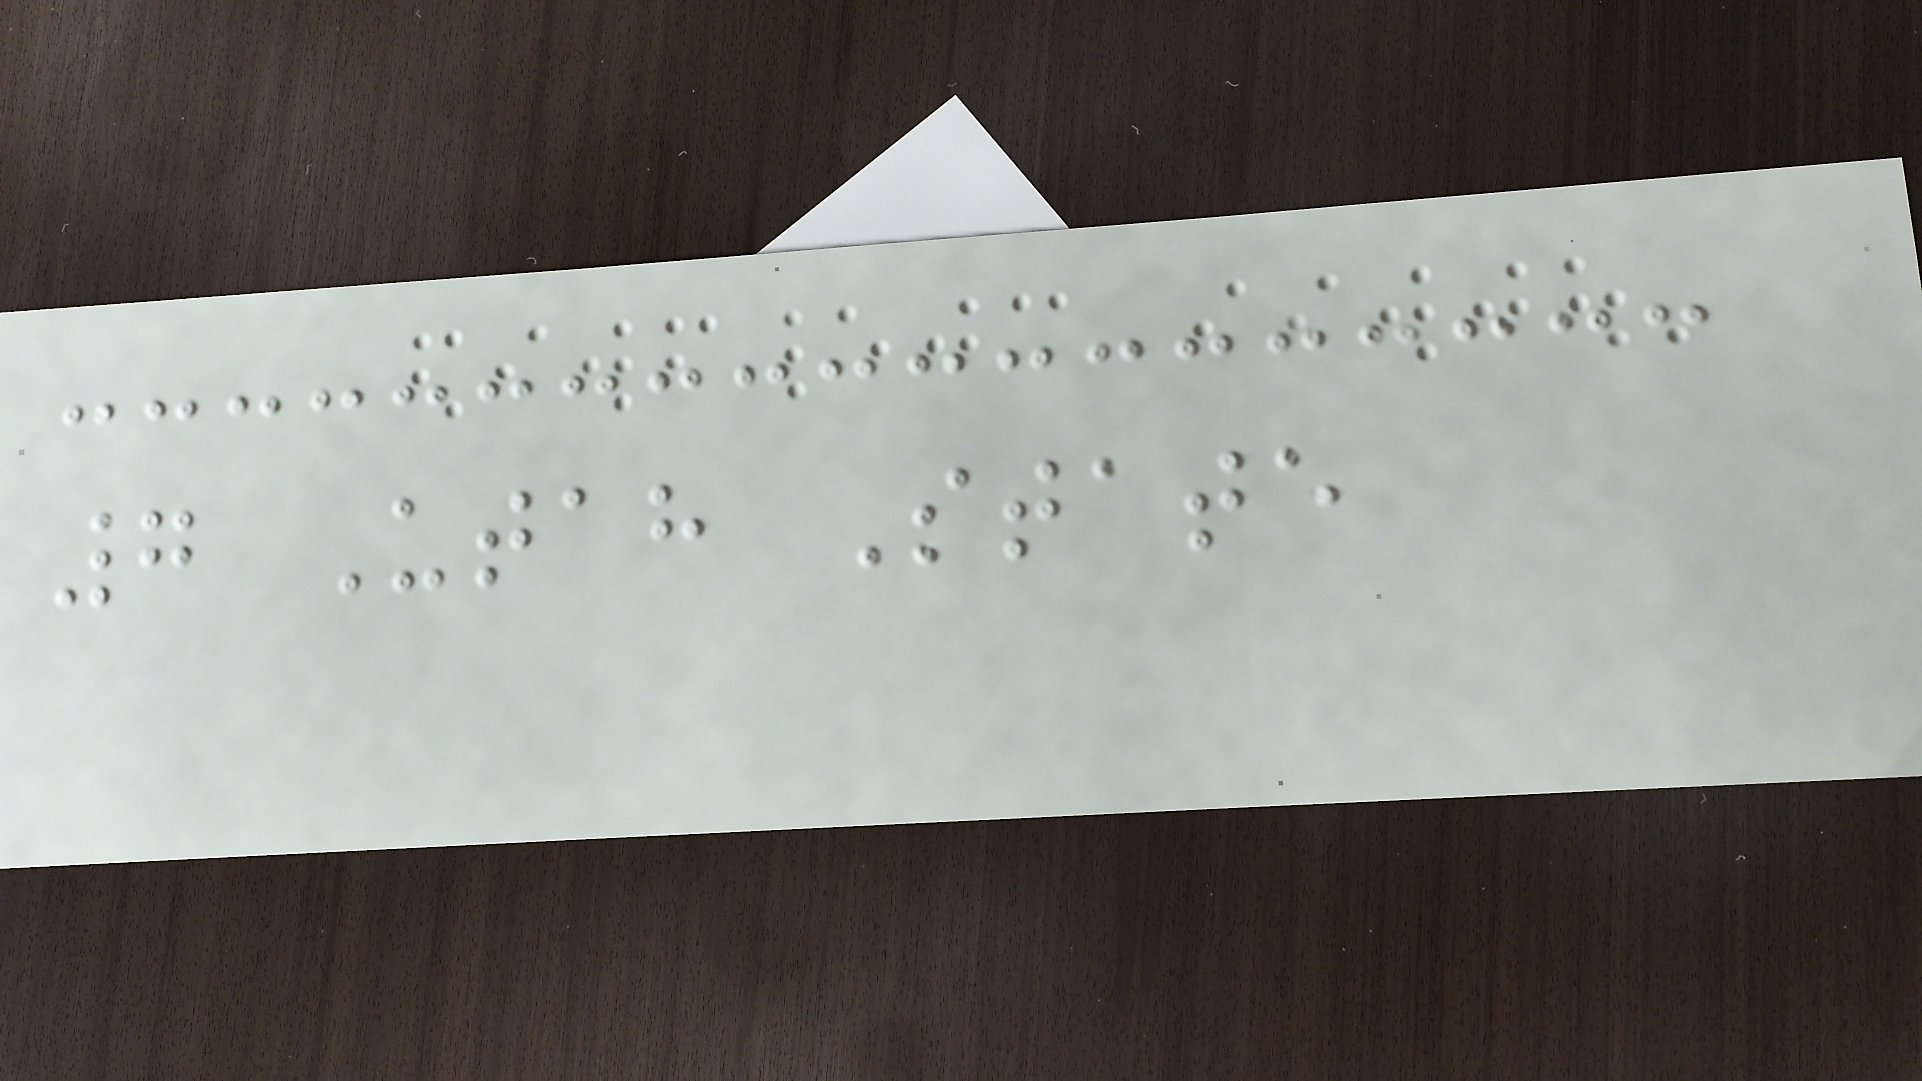7 Utah State
